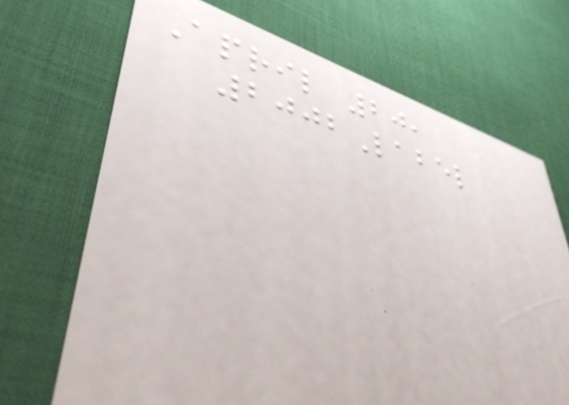April 20,
2002Label
